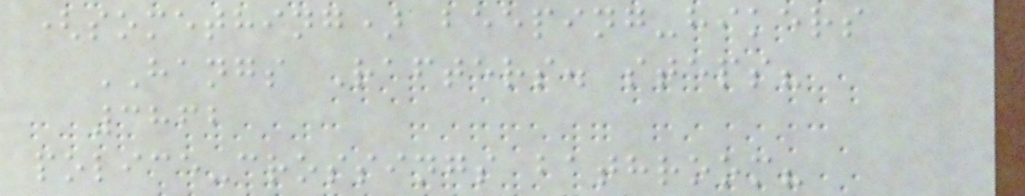(something) beeping-hikers
HANGS Rafters. steps?
3862
police-crossings bathroom?
